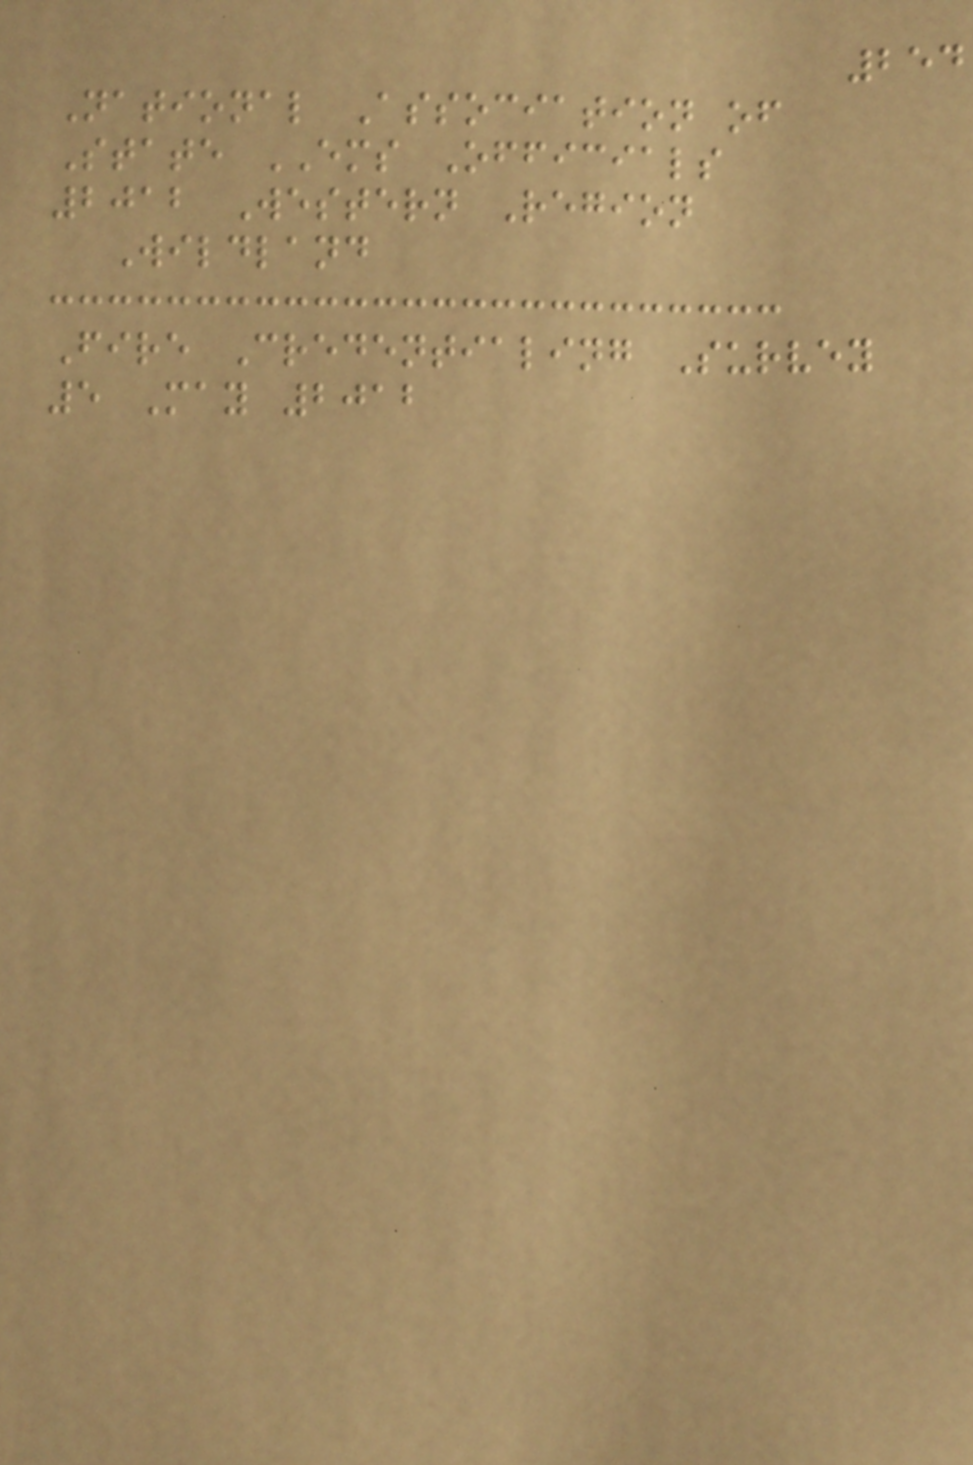254
National Association of
State EMS Officials
2012 Western Region
Wildland
Fire Credentialing Survey
5 May 2012
